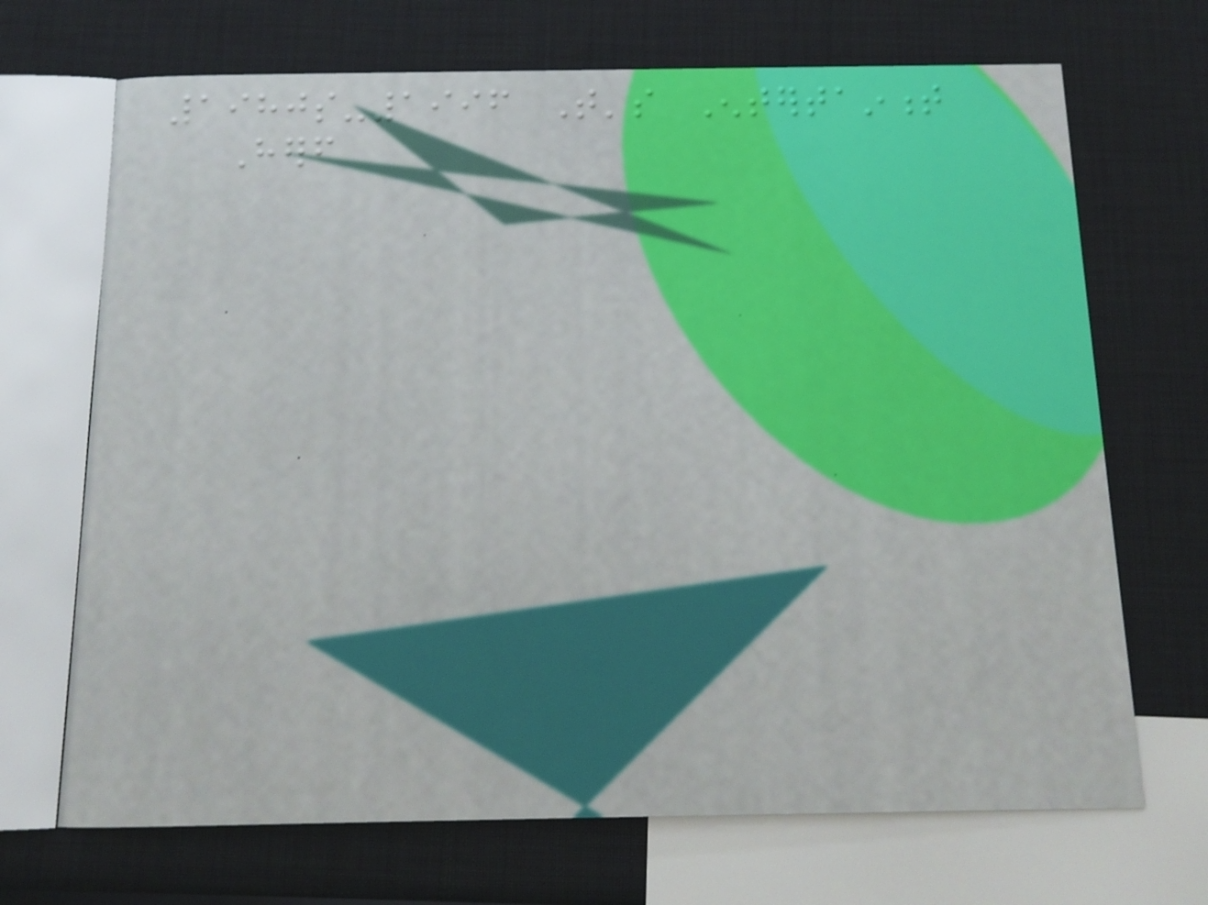1980s-1996 That's Entertainment
Herself
